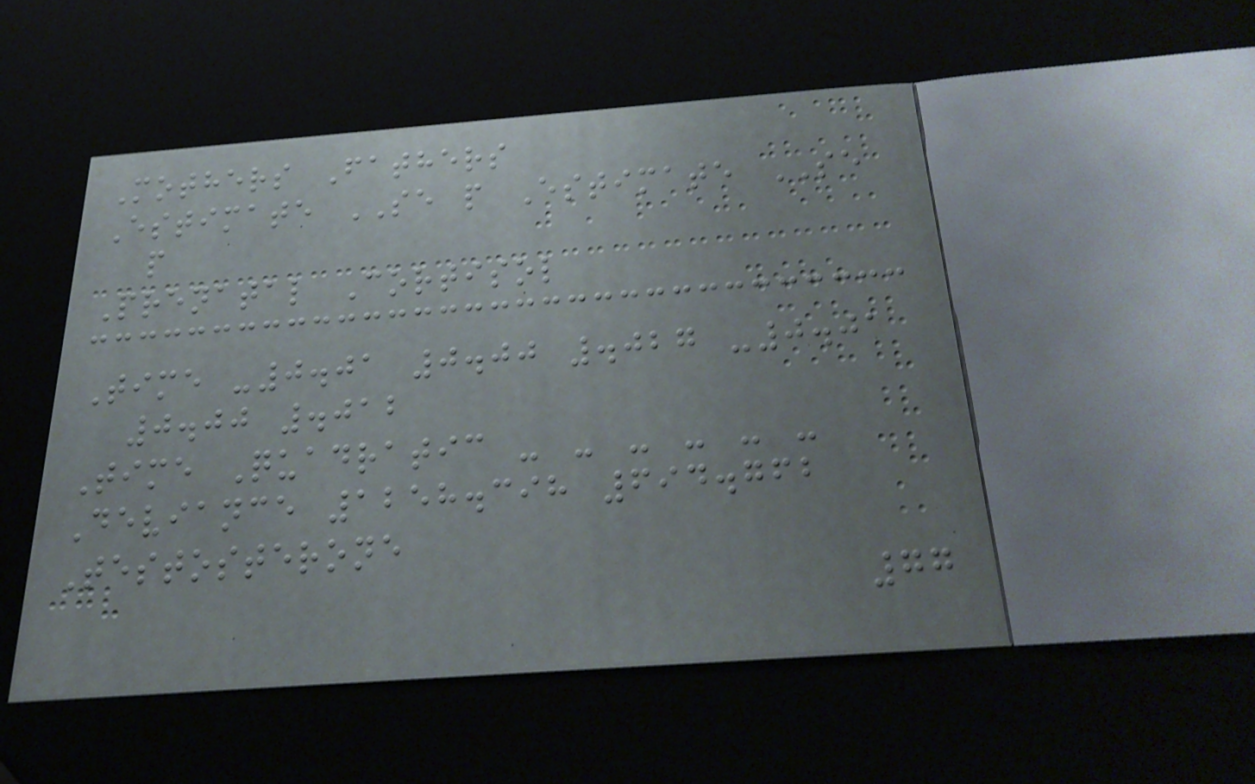Mothers Fathers
Estimate SE p Estimate SE
p
Prenatal Cortisol
Time -0.01 0.00 .027 -0.01
0.00 .012
Time Quadratic - - - - - -
Deviance 1258.398 694.762
Testosterone
77
